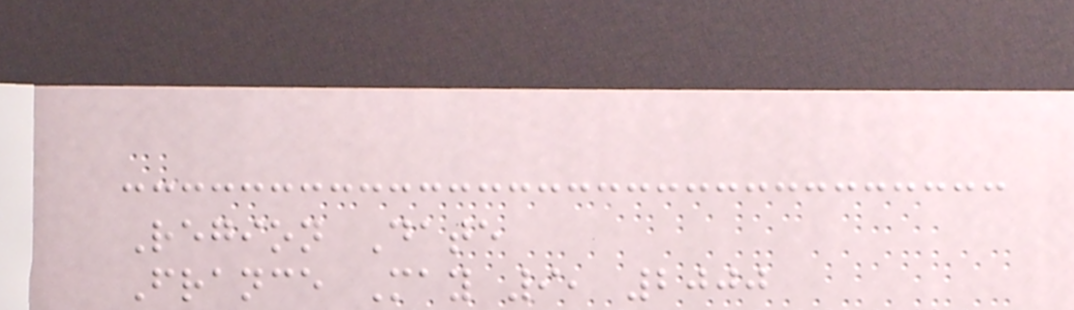Region Date
France May 9, 2000
